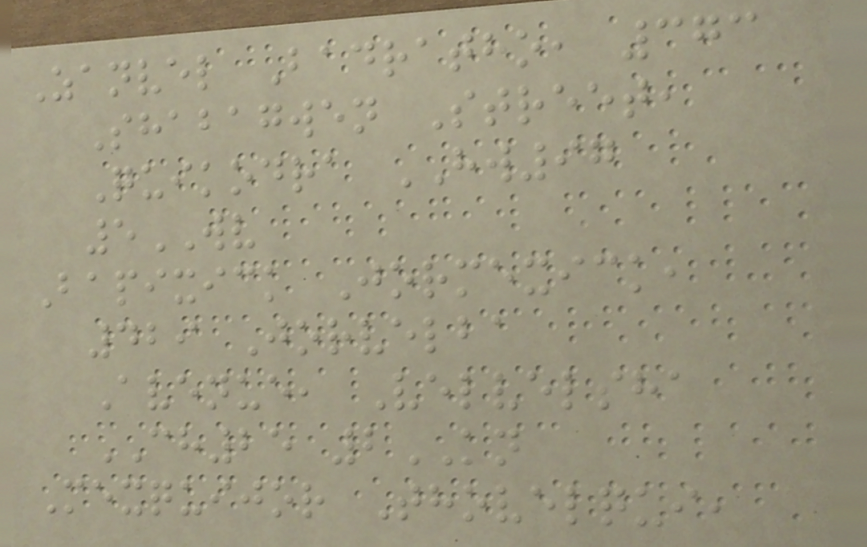Zanvel Badratho, 373
Shabagwen Street,
Quikodra HW97
5WV
Bapixick Jormexick,
429 Jorvelba
Avenue, Velvelsha
CH25 2KN
Mexquijor Thovelqui,
